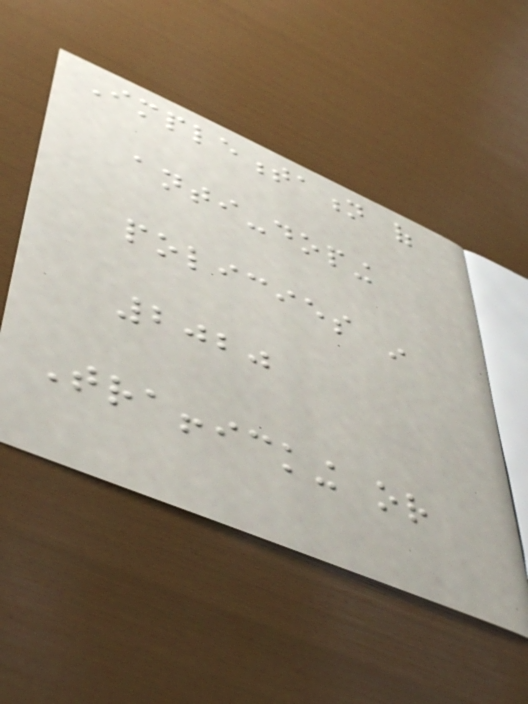Implementation of
anti-doping
policies in
2020
Trafficking or
